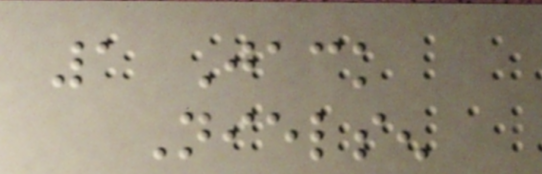1 Jack
Nielsen
